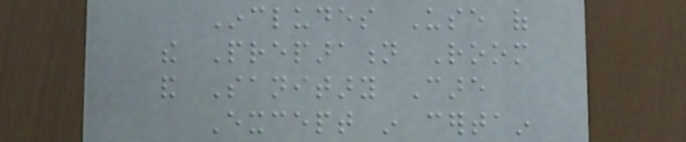Includes Use of
the Preparation Room
and Sanitary Care
Except in certain
